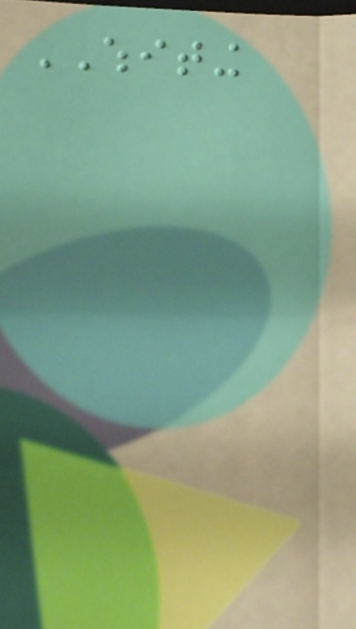WHITING
